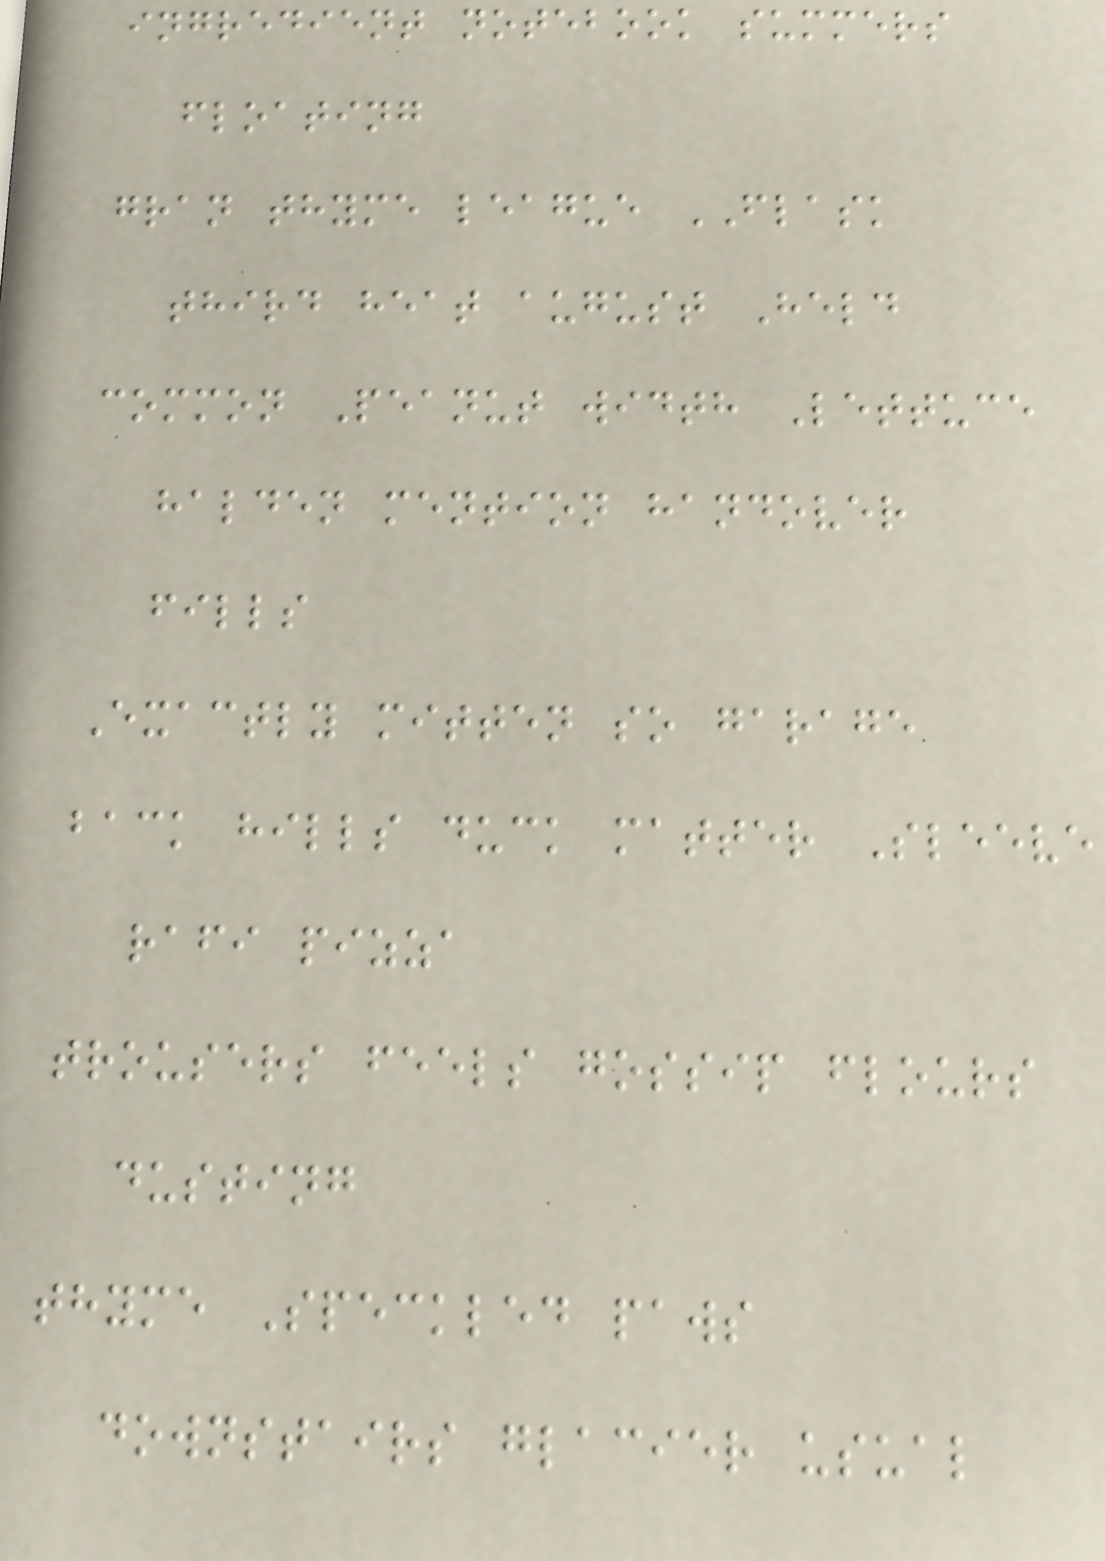ingredient notebook summers
floating
gran thyme league FLASK
third heat august Held
common Peanut width Lettuce
halden mention handover
fills
Exactly mitten so garage
back hills duck matter Sleeve
rafi pizza
trousers feels gossip flours
dusting
thyme Speckled paws
downstairs glacier usual
